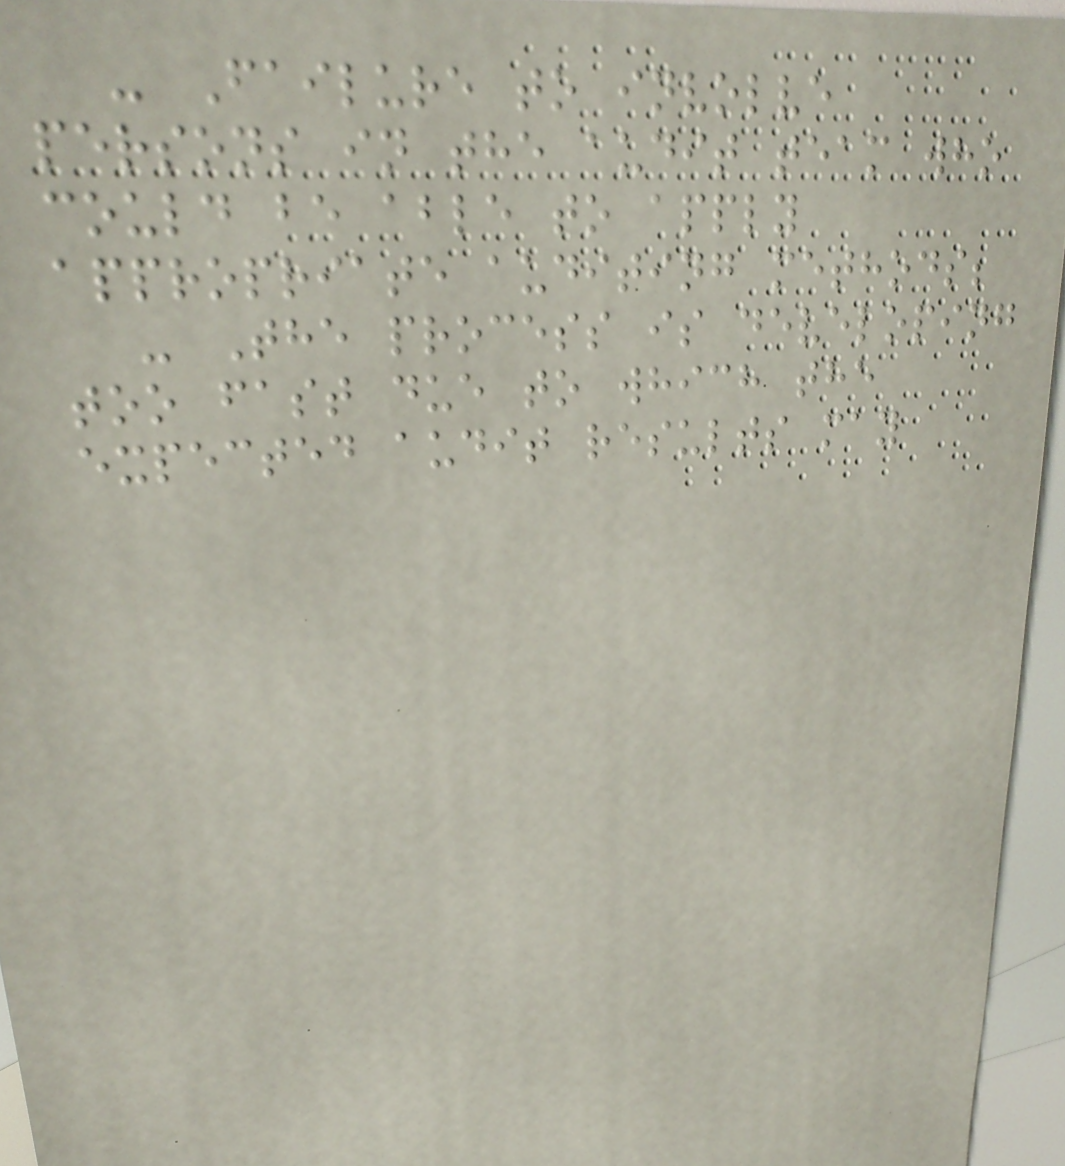- Failure to involve
persons in the audit team who
could be able to apply
appropriate auditing methods;
- The process is developing
too fast due to which the
expected audit results may
